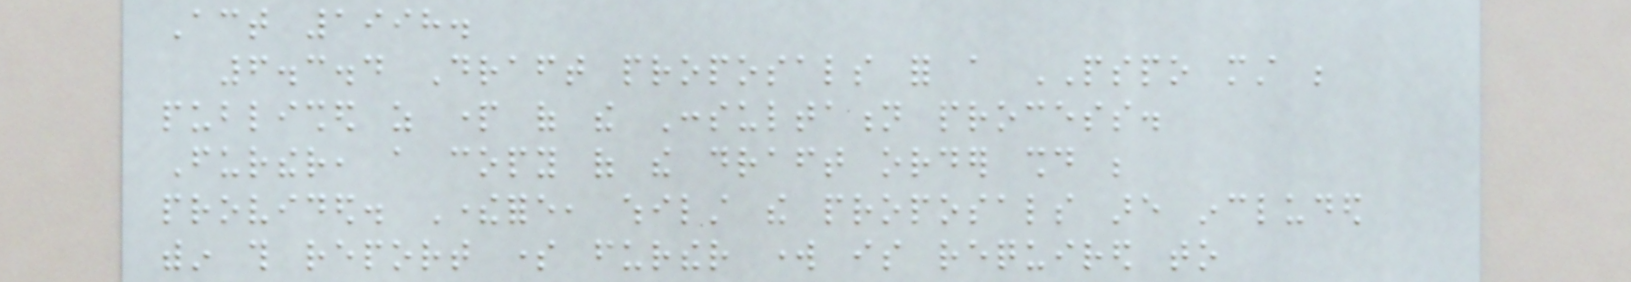Act 1998.
6.3.4 Draft proposals for a PSPO must be
published as part of the Consultation process.
Further, a copy of the draft order should be
provided. Therefore, whilst the proposals are included
within this report some further work is required to
